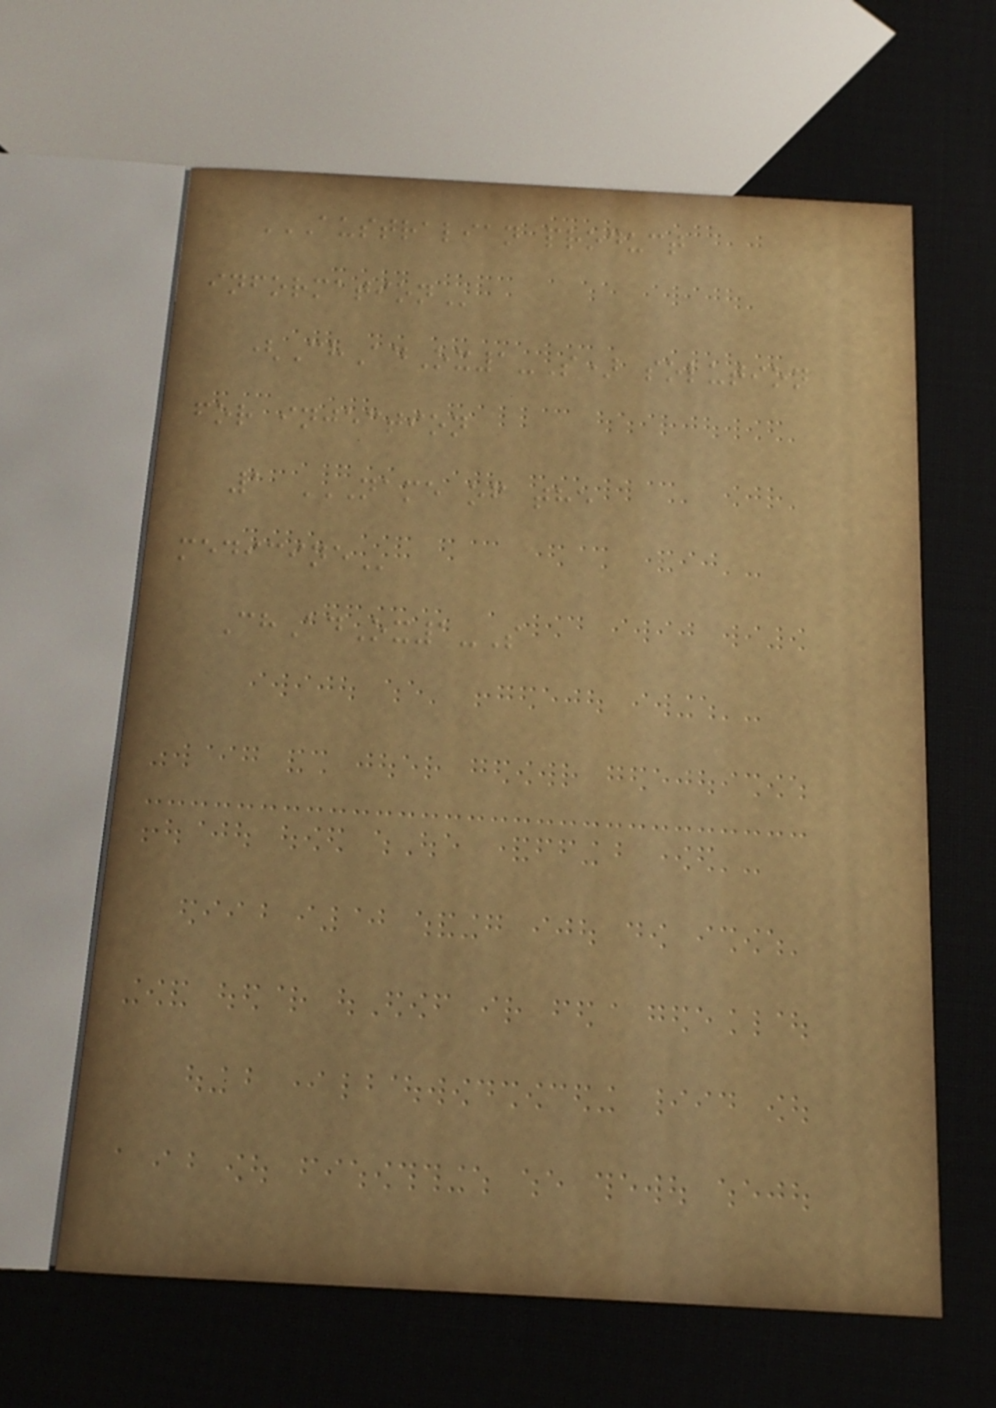AUSTRALIAN PRODUCT
INFORMATION
(ChAdOx1-S) solution
for injection
1 NAME OF THE
MEDICINE
ChAdOx1-S
